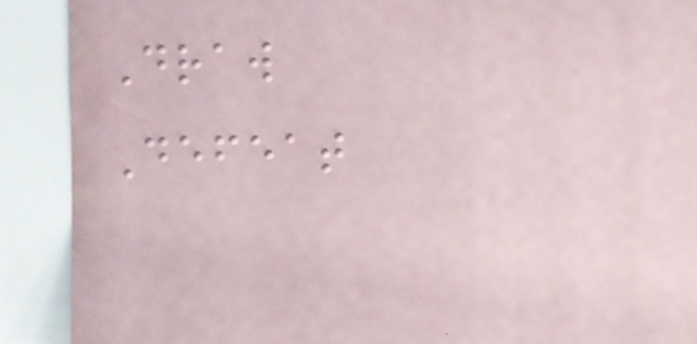Draw
Defeat
